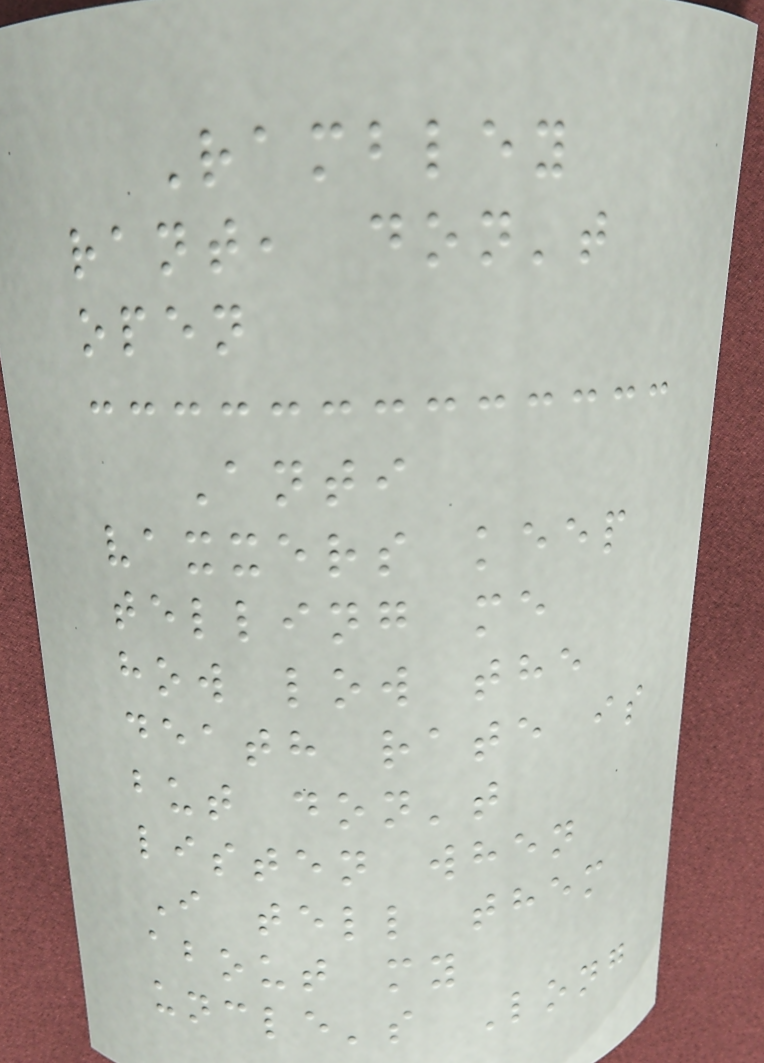Rambley
rant, don't
open
Anti
vaxxers keep
telling me
how low the
death rate is
but don't
listen when
I tell them
about my
uncle's Long
